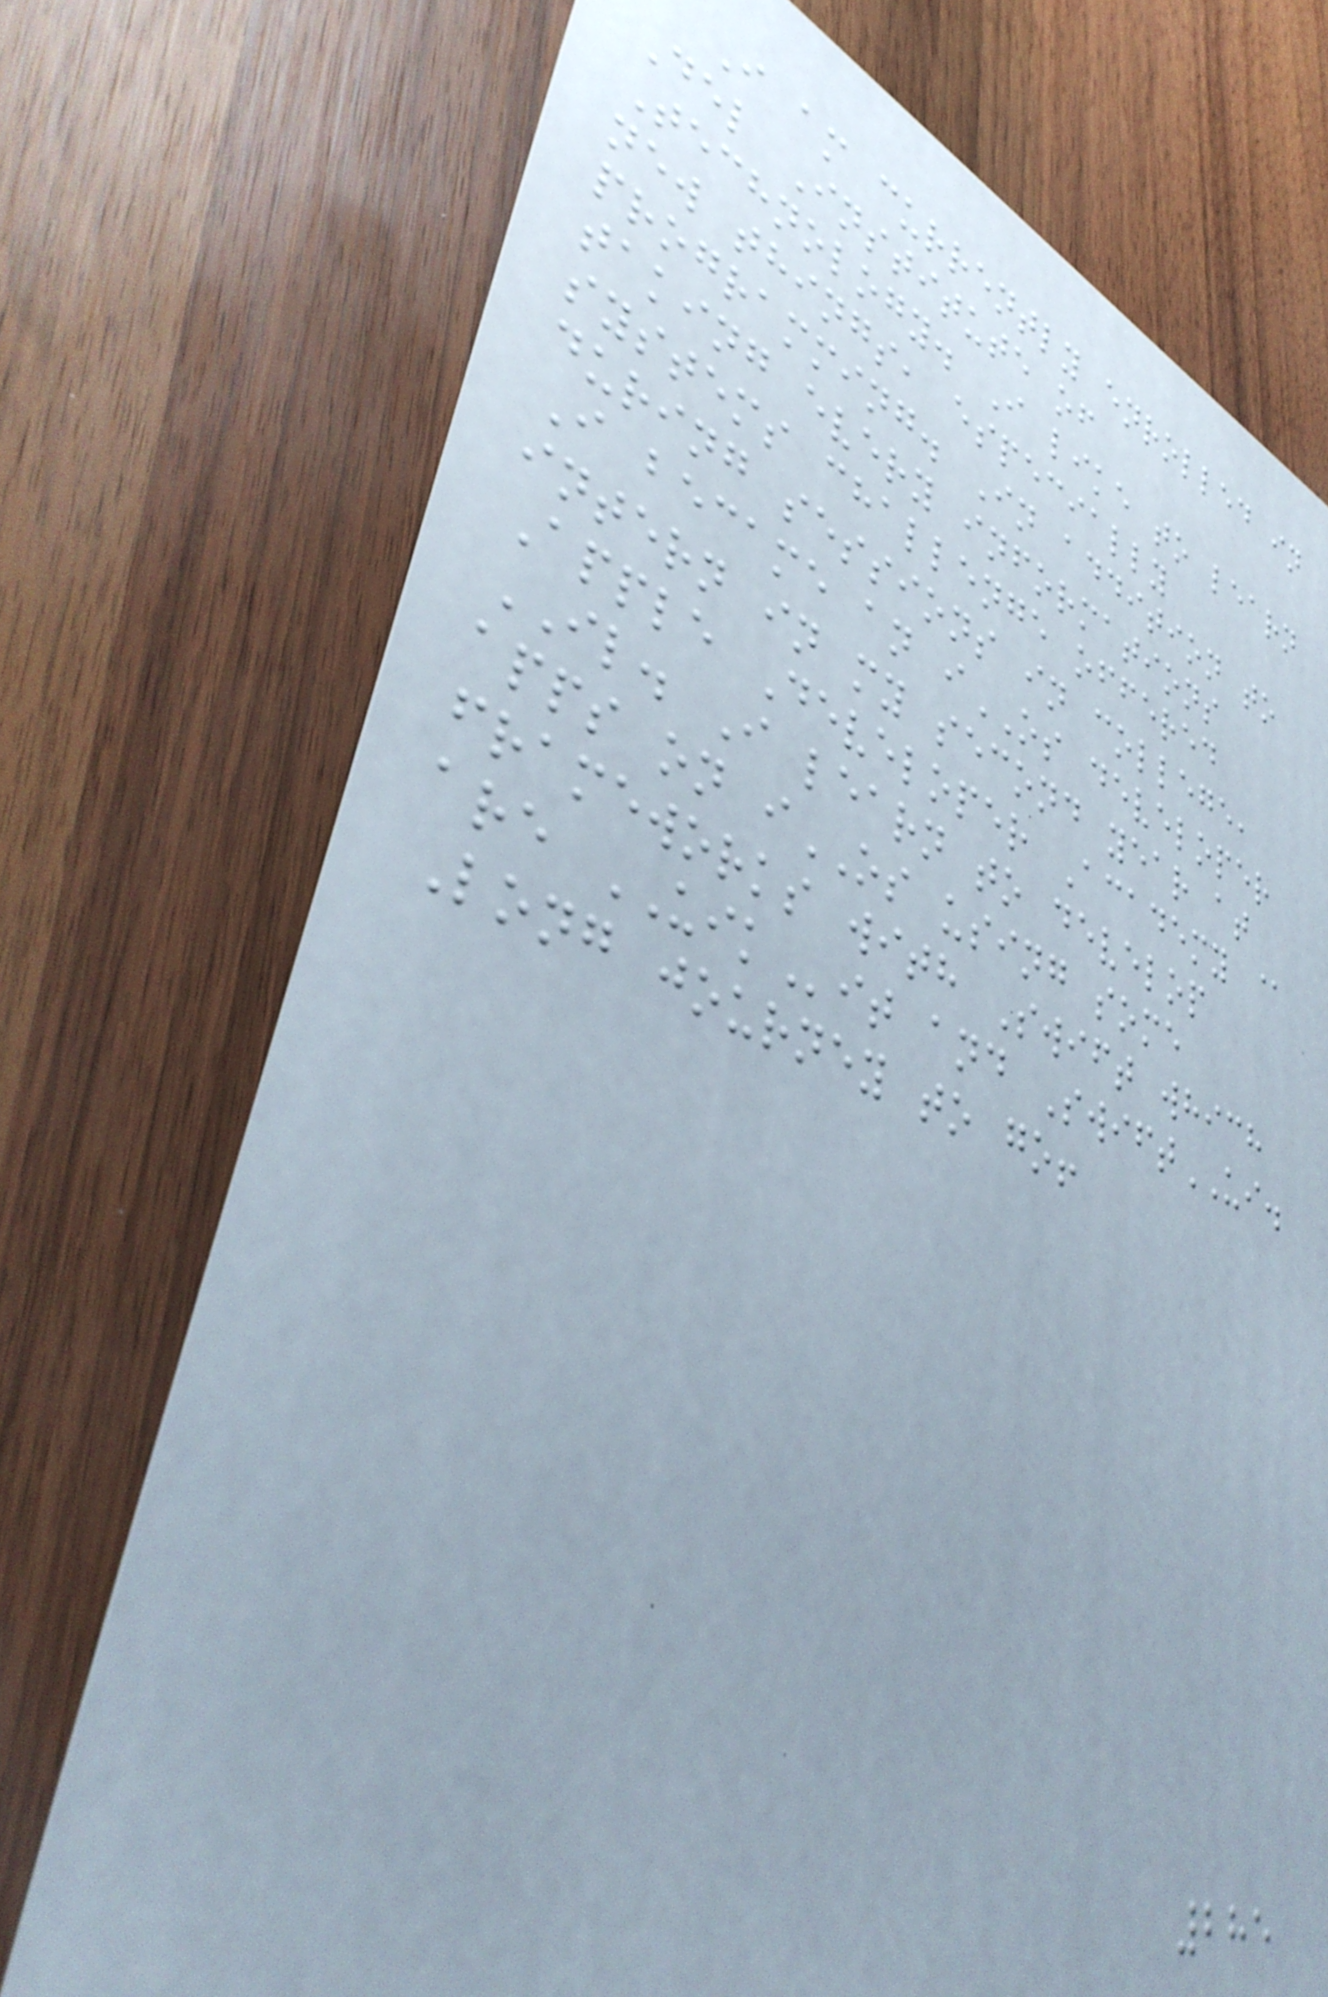I am currently enrolled in
Del Institute of
Technology. I like to learn
new things, especially
programming. In addition to
taking every informations
systems challenge offered
during sessions in college,
I became an iOS developer
intern in my second year at
Apple Developer Academy @
IL. I learn to develop
apps on iOS using some
frameworks with Swift which
are UIKit and SwiftUI.
Long journey to go!
285
